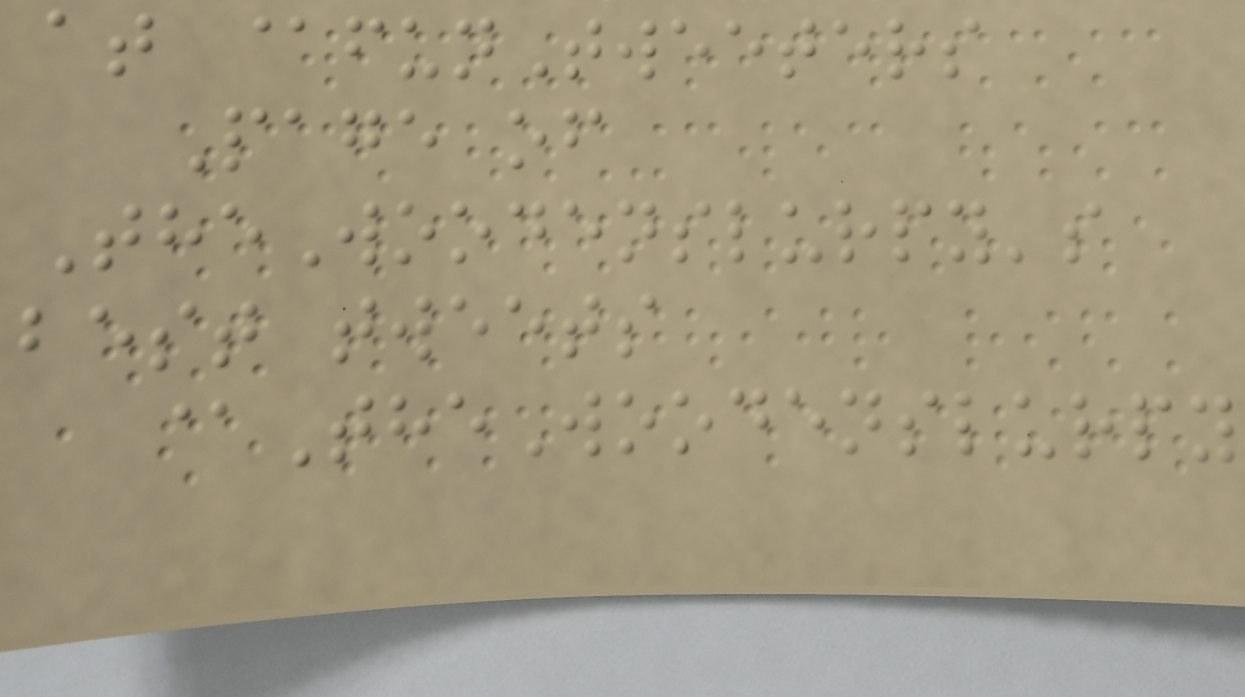at @funTweeters
Page of
TheWoodenslurpy's
best tweets
@TheWoodenslurpy
